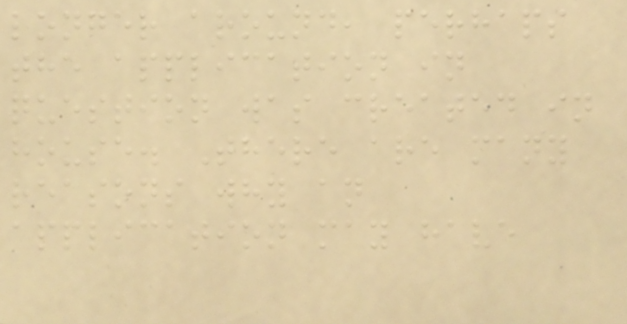longer around, perhaps
the application in
question was created in
house. There are many
reasons why an
application may have
